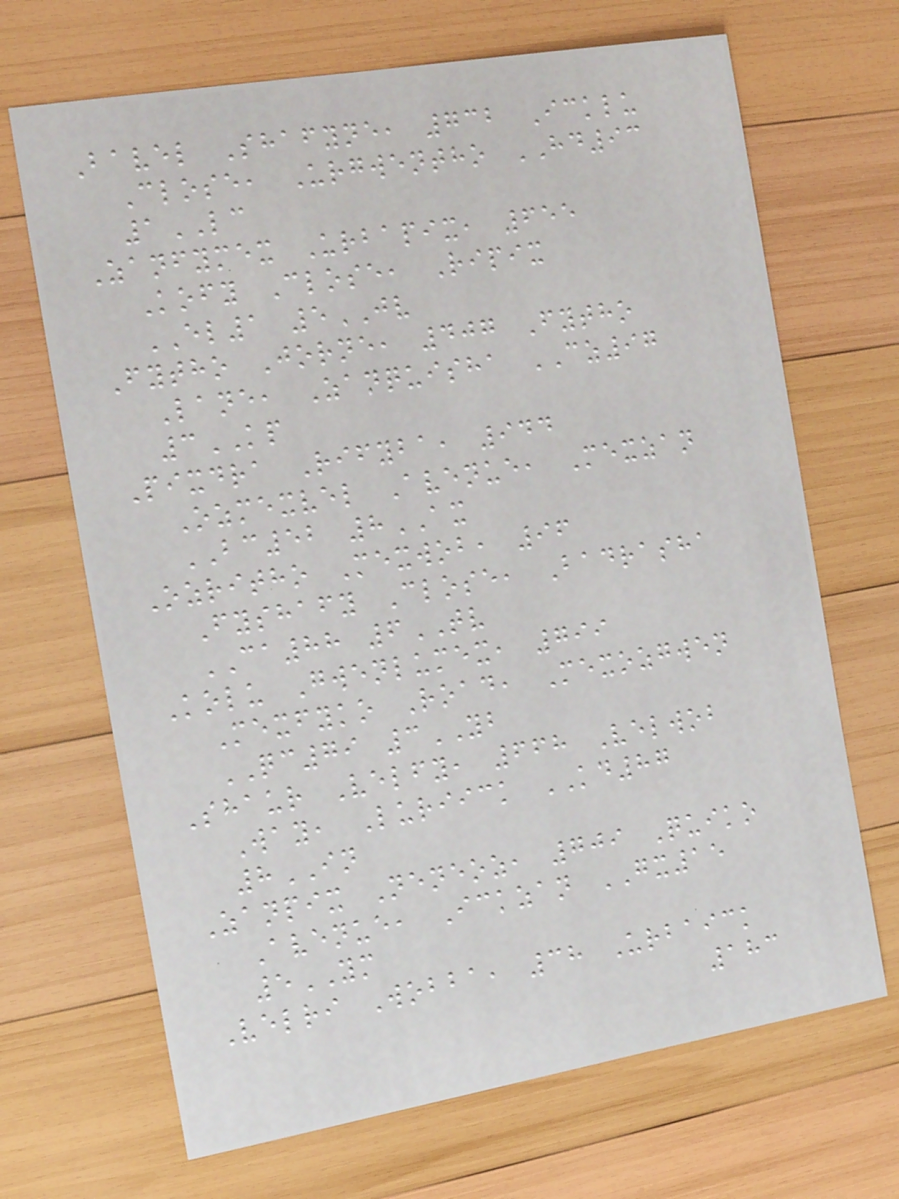Bavel Shafyne, 732 Icklu
Close, Urgwentho HD93
1LC
Zanfymex Urbapix, 655
Kofy Close, Ripix
EL1 5JV
Fytho Jorne, 407 Fytho
Lane, Zanquisha CZ97
3KP
Pixdra Rifyba, 944
Ozmexvel Avenue, Mexzan
BC52 8AX
Ozritho Mexwob, 96
Fyshafy Close, Badrasha
CA88 6TV
Kolu Gwenlumex, 799
Mexfyko Road, Mexozgwen
QC79 3YB
Shaur Velfy, 668 Velwob
Way, Luriick KD87
8IN
Zanpix Neneoz, 709 Quiko
Avenue, Ickzan GX15
5YM
Velri Wobba, 38 Urbaick
183
